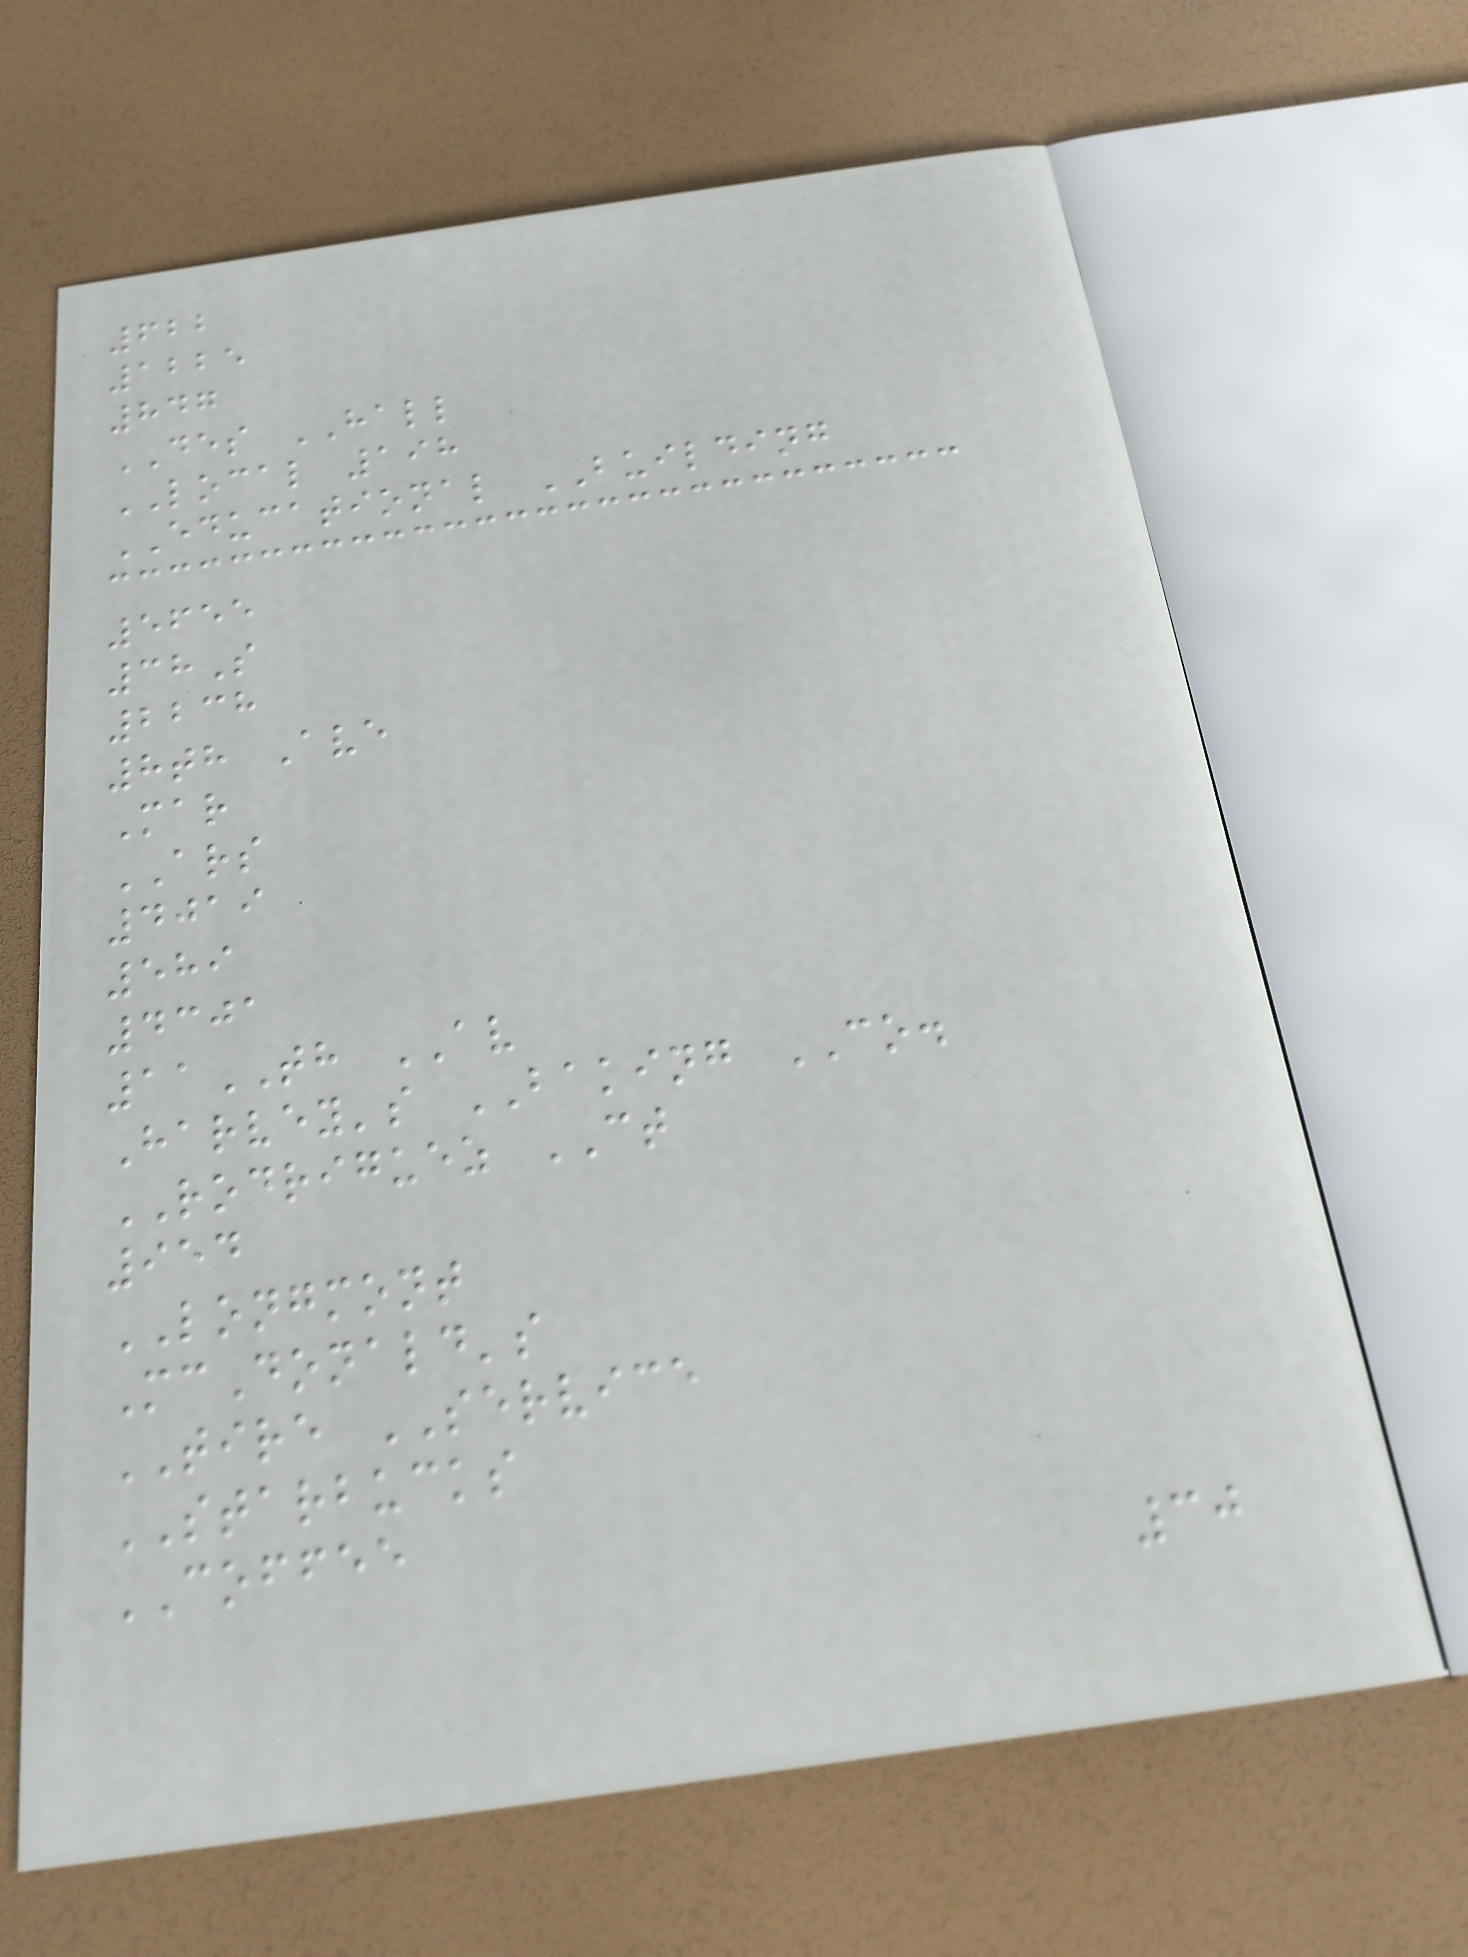622
1225
847
DES HALL
LOCAL 198
EDUCATIONAL BUILDING
5655
38S
2238
8th Ave
Mar
ARS
4019
589
4301
11TH AV
Harvey's BAKING CO.
RODRIGUEZ CT
954
LONGMONT
McDonald's
TIRE SERVICE
STARBUCKS
COFFEE
30
